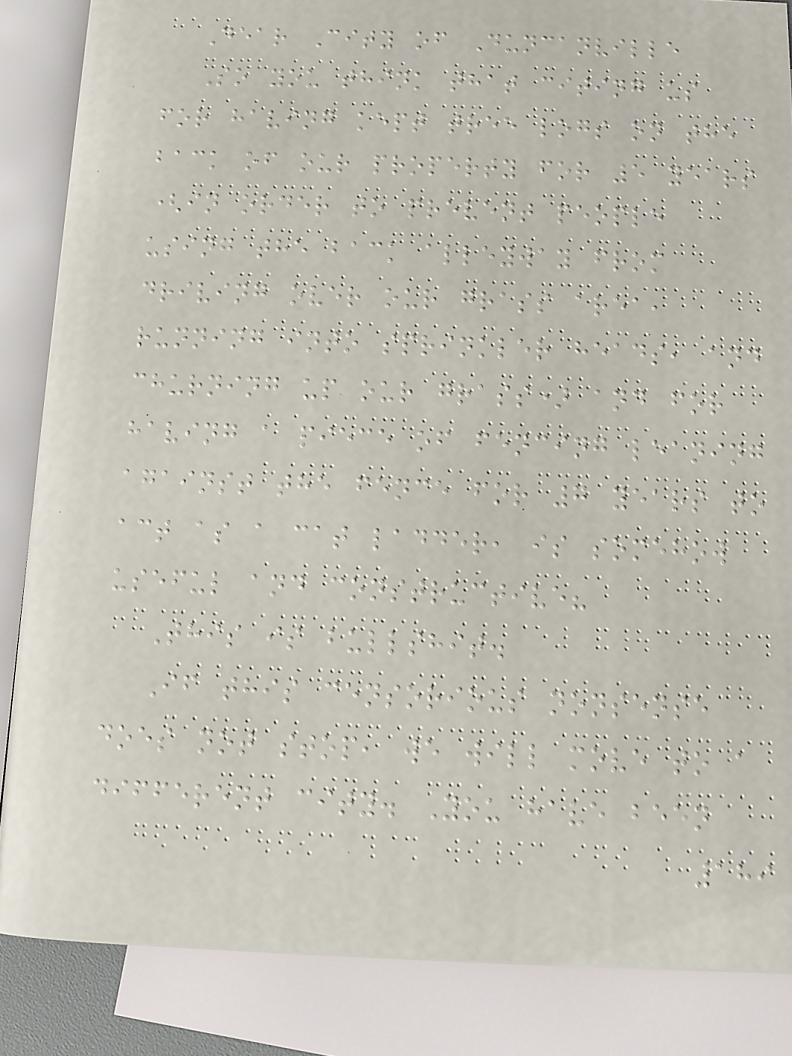Dear City of Duncanville
So you think that citing us
for having kept tree logs on the
back of our property for 5 years
(in order to prevent people
using the back alleyway from
driving over our grass area,
running into sprinkler heads, and
churning up our grass) and for
having a piece of fencing leaning
against the fence for 7 years to
act as a cat ladder, is somehow
useful and constructive?
This is bullshit.
If this censorious nonsense
does not stop, we will move to a
different city. You have been
189
